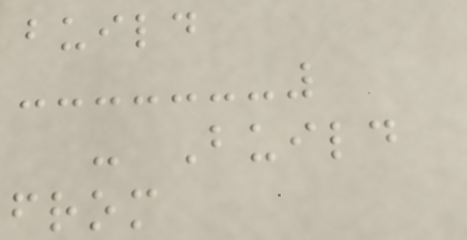build
- Build
from
